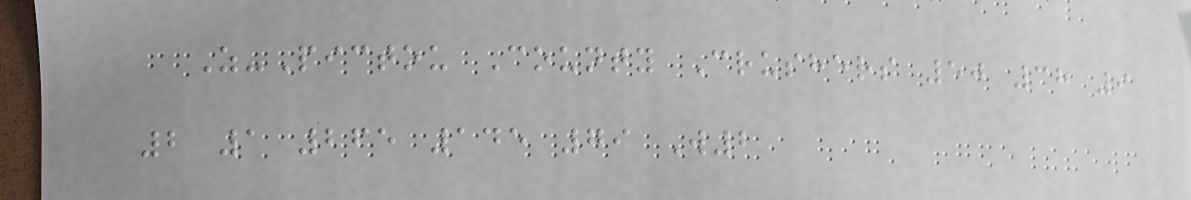Z-Pictou County Crushers 50 38 9
2 1 265 145 79 W2
